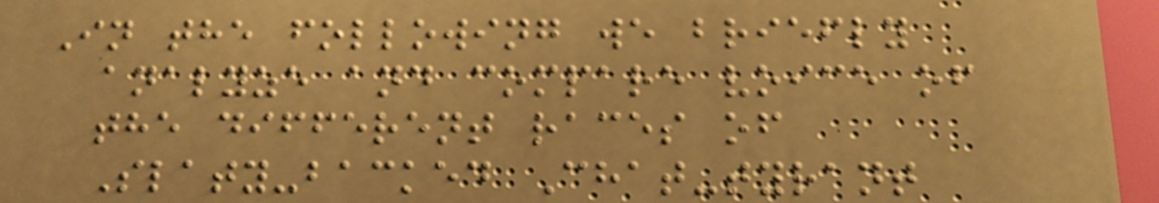In the following we briefly
analyze and compare voice of
the different races of
Slaty-backed Chat-tyrant
